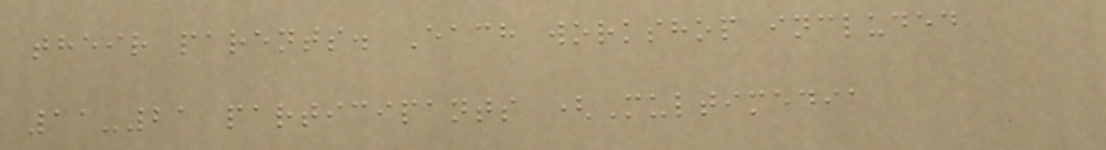their parents. Each workshop included
11-21 participants (Multimedia
